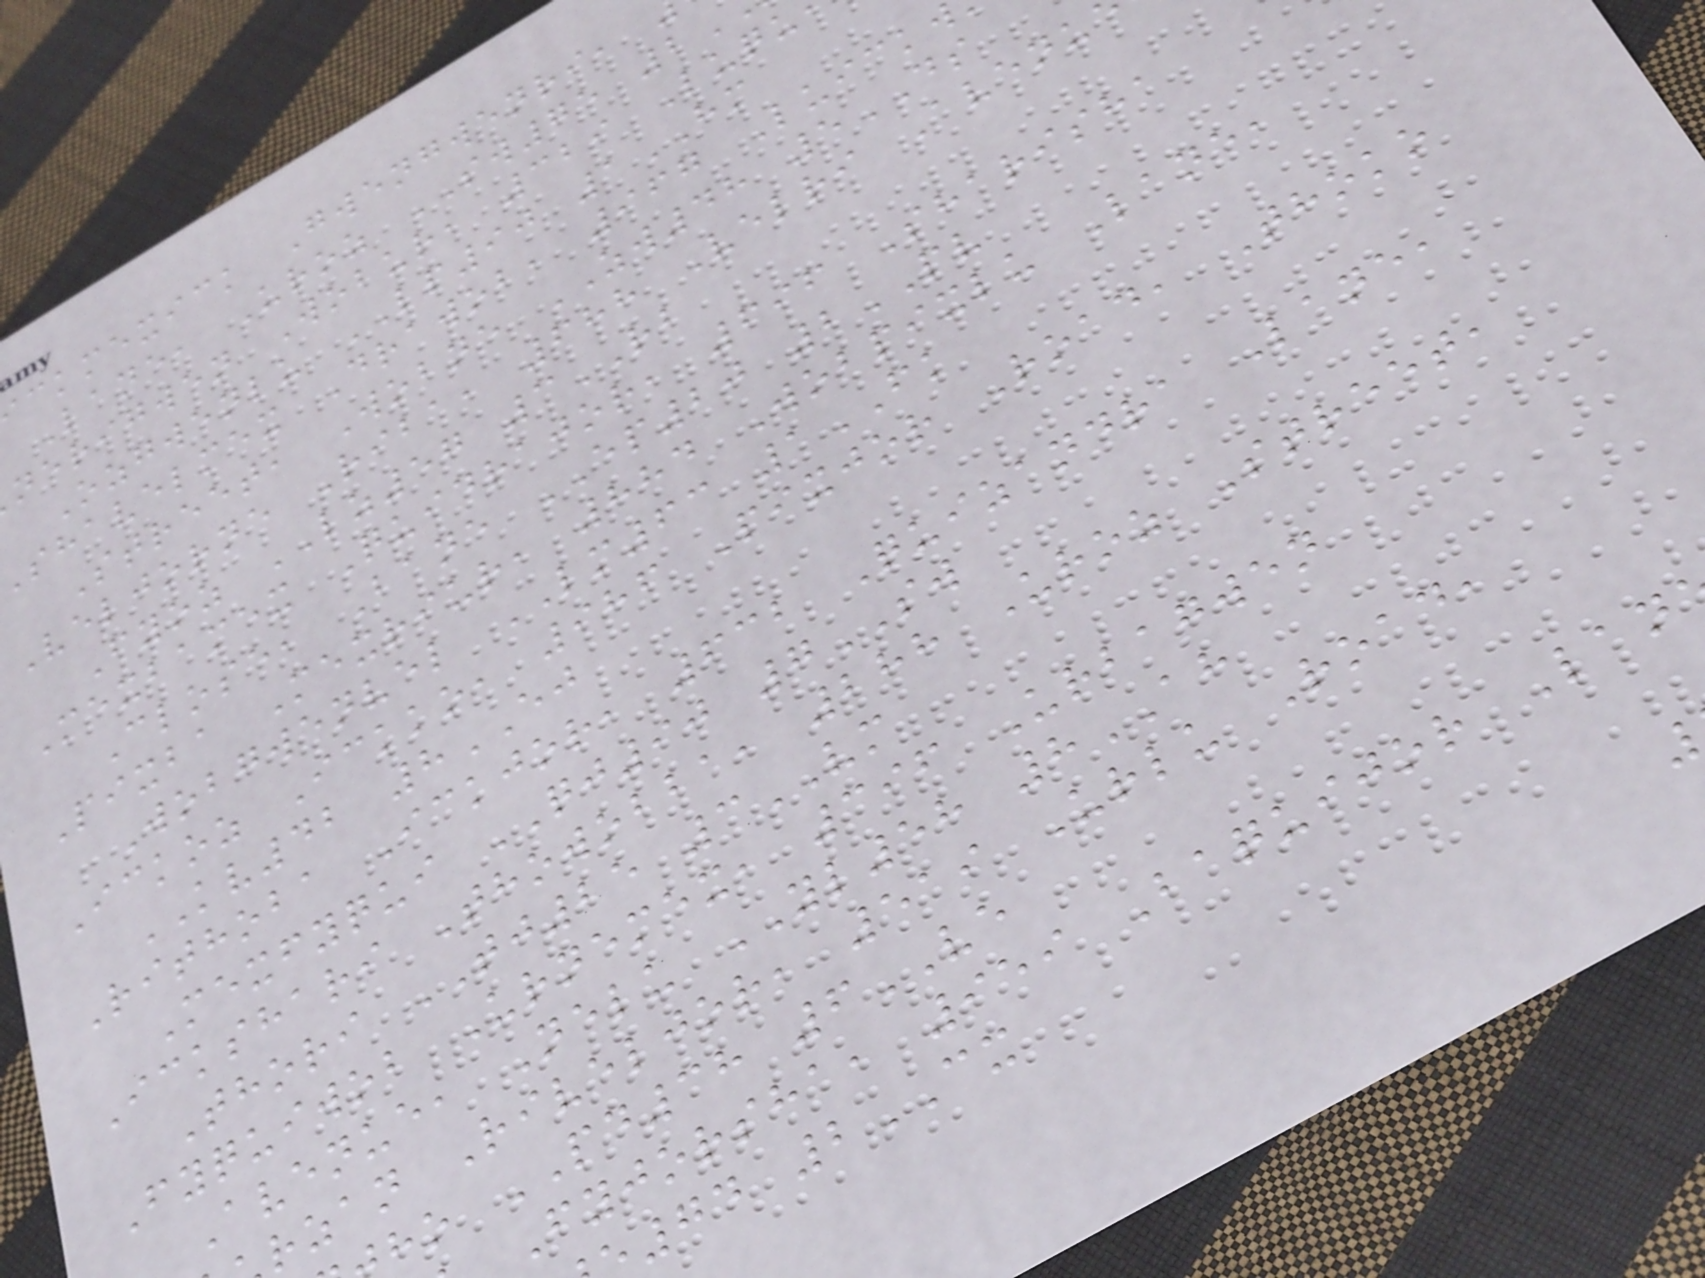ckmexick Gwengwenri,
Lane, Uroz SW75 2
nerigwen Wobur, 329 Luqu
Ozgwenlu LP90 1HM
shavelmex Drawob, 967 Luickw
Street, Wobne ZW48 5DS
Veljorne Riba, 688 Velri Avenu
Fyoz LZ57 3RB
Mexbamex Quidrajor, 696 Sharisha
Close, Bane EP20 2PV
Pixba Mexriur, 884 Wobpixlu Lane,
Wobgwenvel LM63 1FK
Ickoz Ickko, 986 Pixjor Road, Thoko
KV42 8EJ
Rithoba Ickjor, 632 Quizandra Lane,
Mexfyqui QJ90 7SW
Ickshari Thowobba, 288 Uroz Street,
Thori TJ25 3VM
Fyquiwob Urnemex, 396 Urbagwen
Avenue, Nelu YL58 8AH
rzan Riveljor, 519 Urlu Road,
ho PD38 6VE
Fyjorsha, 959 Baquijor Lan
74 2CX
